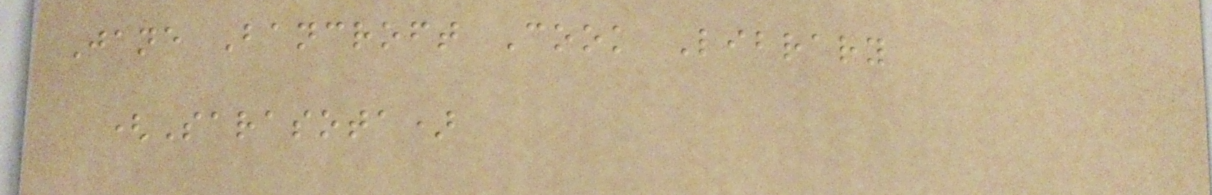Jane Bancroft Cook Library
(Sarasota)
